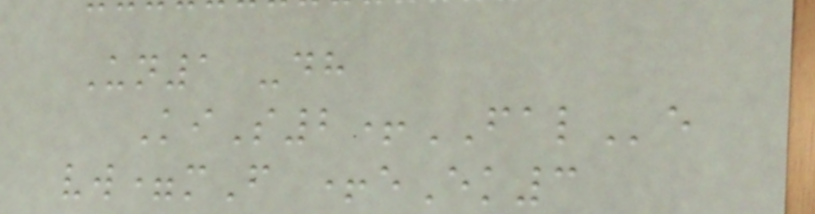Un1 -dh
KiS2+FALe
vw=mF +eEk3
